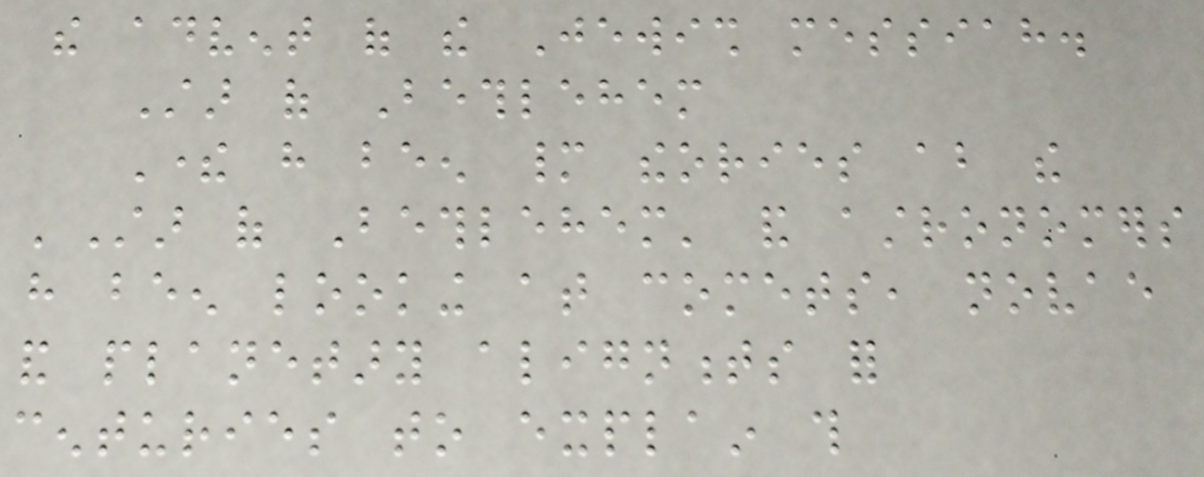the advent of the Jewish messiah.
Star of Bethlehem
There have been many theories about the
'Star of Bethlehem' and astronomers
have been looking at comets, novae
and planetary alignments for
centuries to explain this
